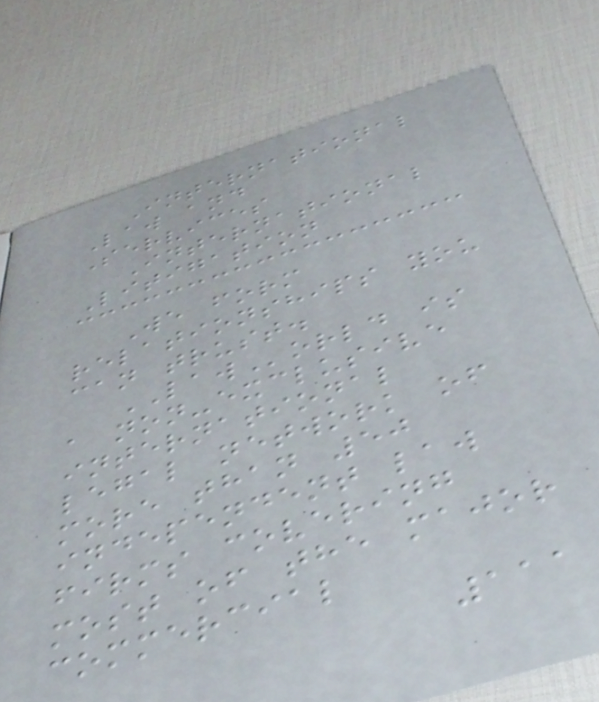International
Law and
Services
International
Litigation
We form
relationships you
can trust.
LAWorld is
a non-exclusive
international
legal network of
more than 50
independent law
firms covering
most of the major
commercial
111
